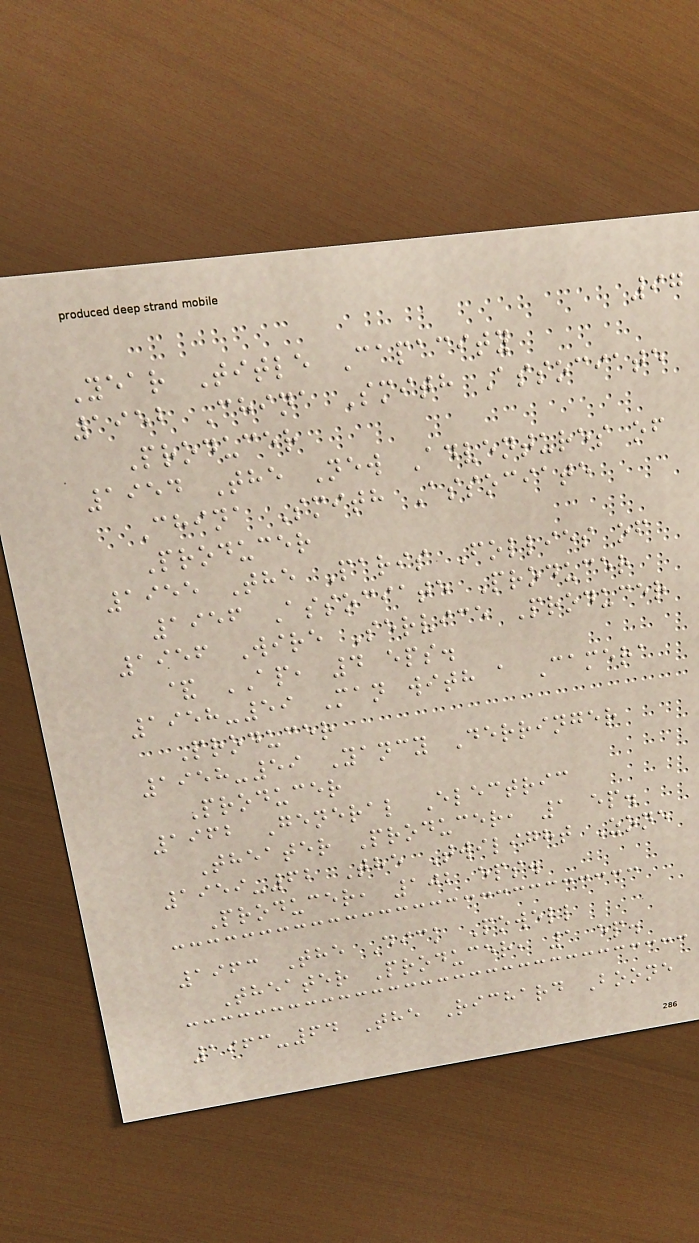97
Year Title Capacity
1952 China Smith Associate
Producer
1954 The New Adventures of
China Smith Associate
Producer
1955 The Paris Follies of
1956 Associate Producer
1956 Wire Service Producer
& AP, 4 eps.
1958-59 Man with a Camera
Producer
1958-59 Yancy Derringer
Producer
1962 General Electric
Theater Producer, 1 ep.
1959-62 The Twilight Zone
Producer, 102 eps.
1963 The Dick Powell
Theater Producer, 1 ep.
1963-64 The Richard Boone
